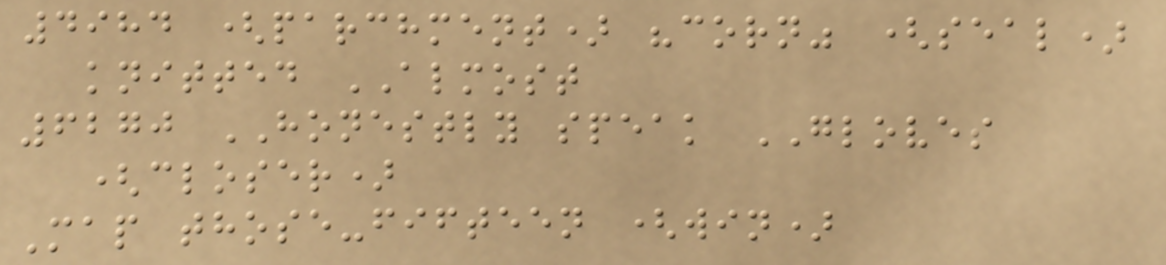4984 (parchment) "corn" (seal)
knitted ALMOST
6270 HONESTLY speak GLOVES
(closer)
Map those-fifteen (win)
